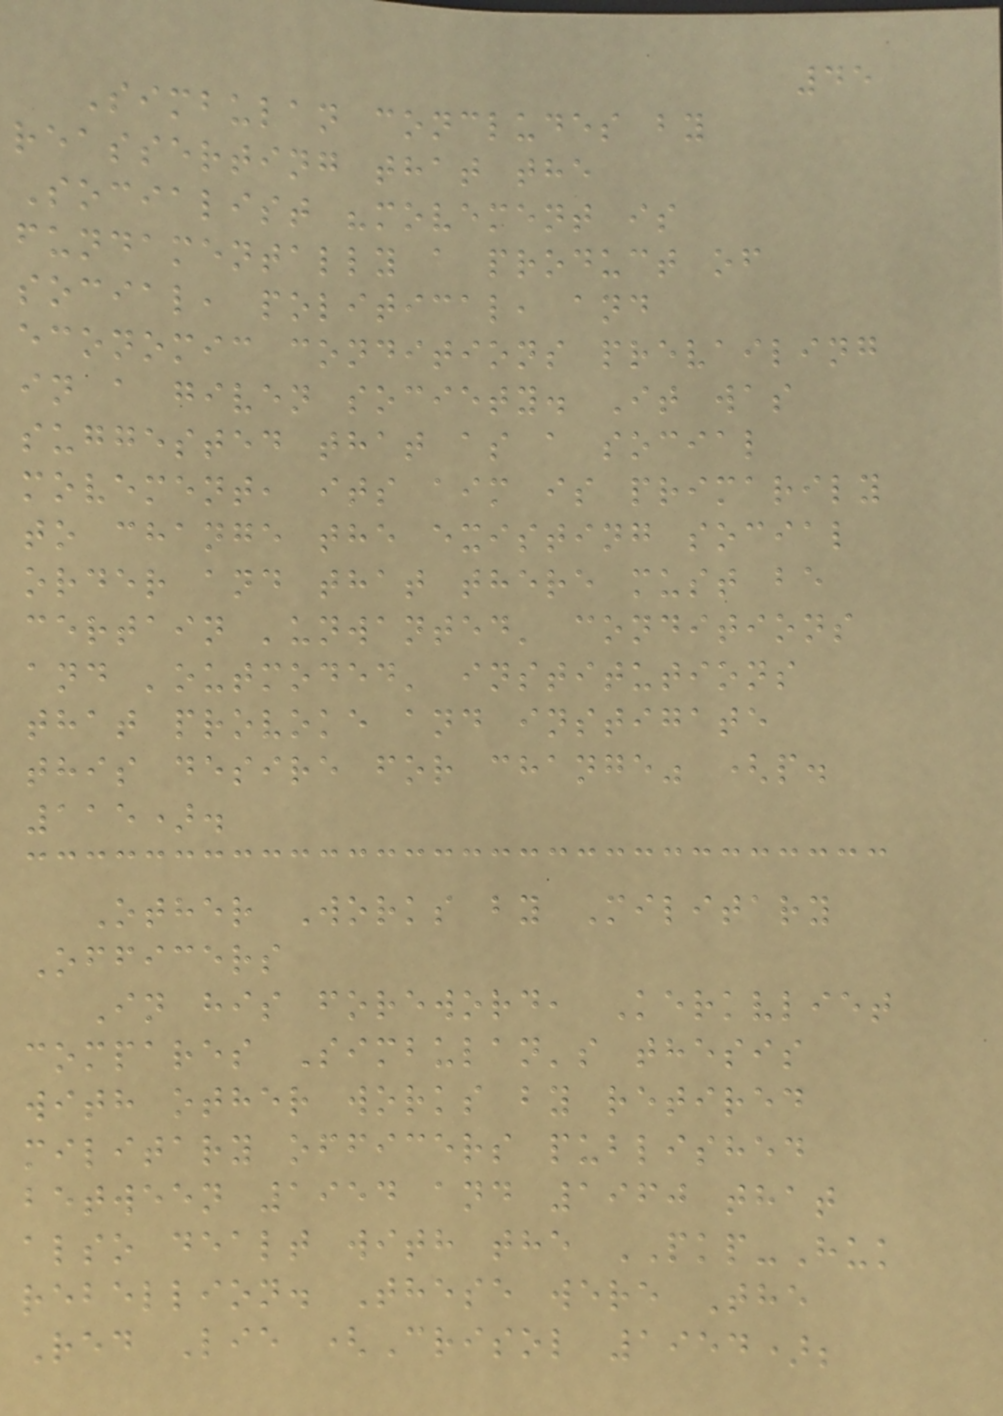45
Simbulan concludes by
reasserting that the
Socialist "movement is
fundamentally a product of
social, political, and
economic conditions prevailing
in a given society. It was
suggested that as a social
movement, its aim is primarily
to change the existing social
order and that there must be
certain 'unwanted' conditions
and 'outmoded' institutions
that provoke and instigate
this desire for change" (p.
115).
Other Works by Military
Officers
In his foreword, Kerkvliet
compares Simbulan's thesis
with other works by retired
military officers published
between 1954 and 1960 that
also dealt with the PKP-Huk
rebellion. These were The
Red Lie (Crisol 1954);
